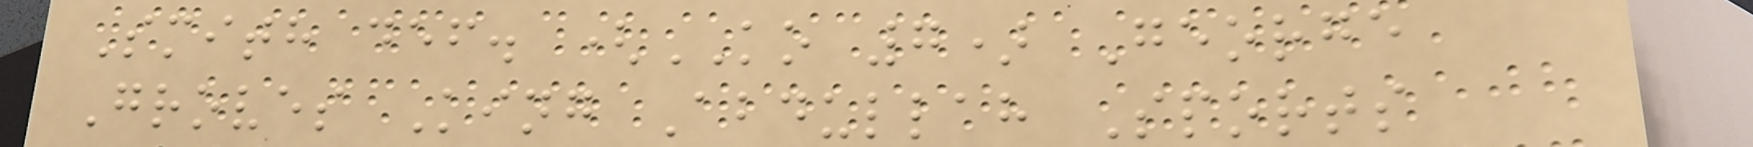Smith def. (KO 7) George
Groves King Abdullah Sports
